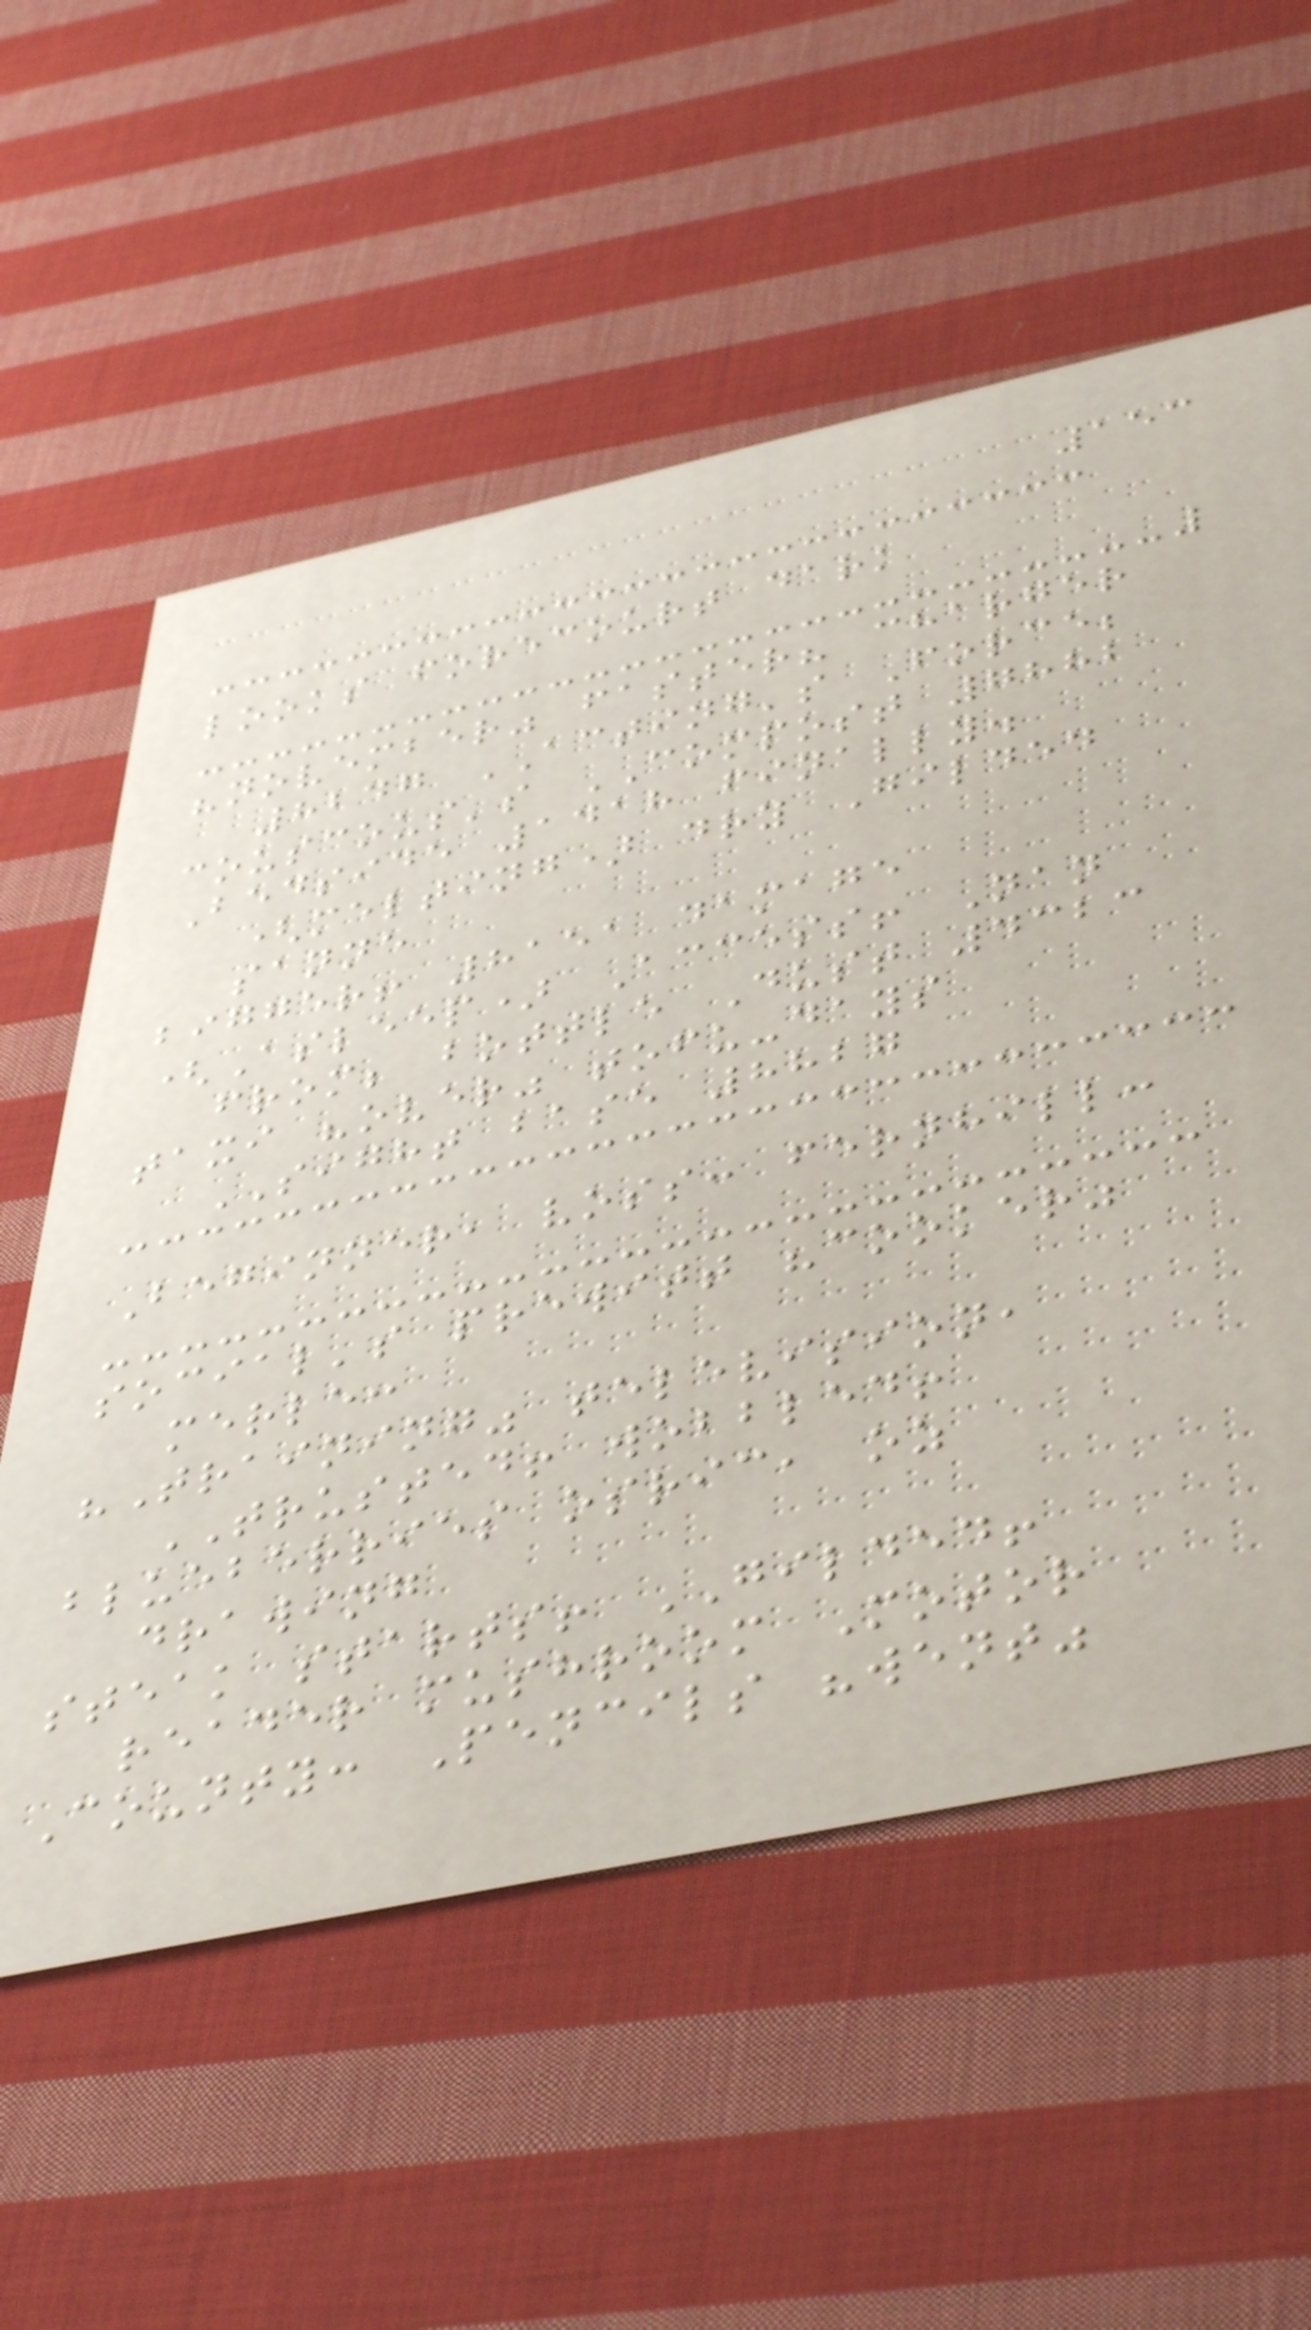153
looks forecourt dark
"november" faster? charger
8247 ACTING's Force;
couscous's COMPOST 7882
Bedside 1418 finally.
(melting) dry Gilded
sanne
bigger! 8151 damage
(Asleep) Access! Nan
from; bottle Dust 4323
taxi "over" tofu-days
SIGHT base 8827
Beginner, voss: fernhill:
social's prewitt "cooker"
merle:
"Training" television,
TRUSTED! wobbled!
blueberries osric, oz
drawing
steak starts! GILDED!
reader mushroom Motor
County: Pencils "went"
